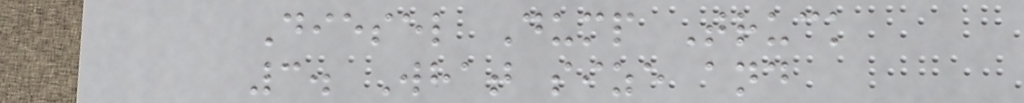Diesel Dump Truck
3. What size and
